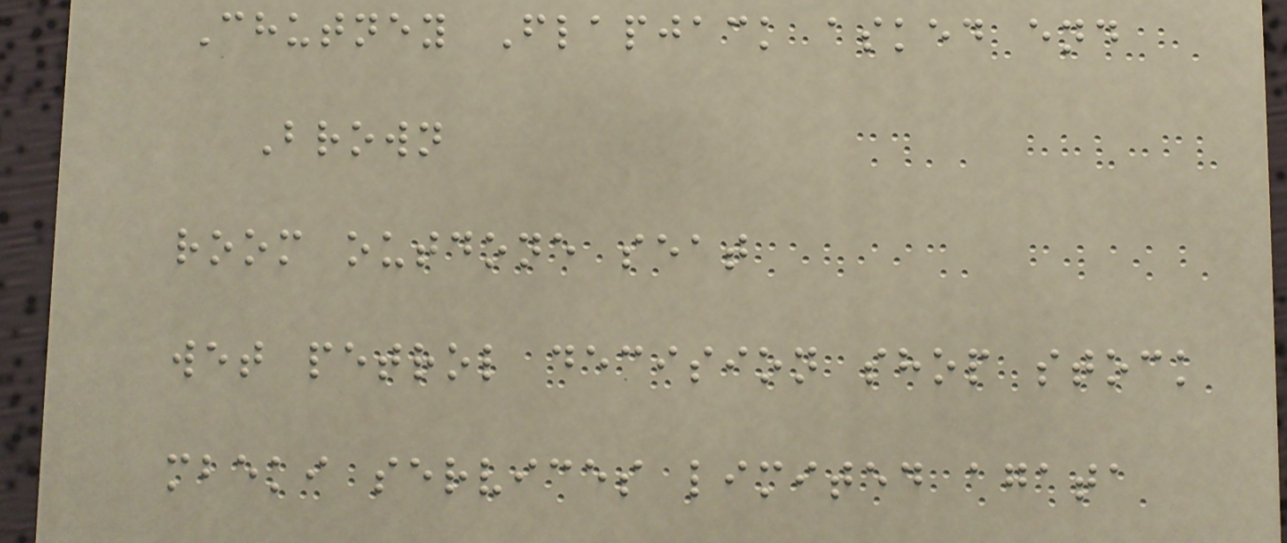Chutney Flapjack asked end
Brown
room outdone seat
wet petrol decision shop stock
mbeki services limited agata
